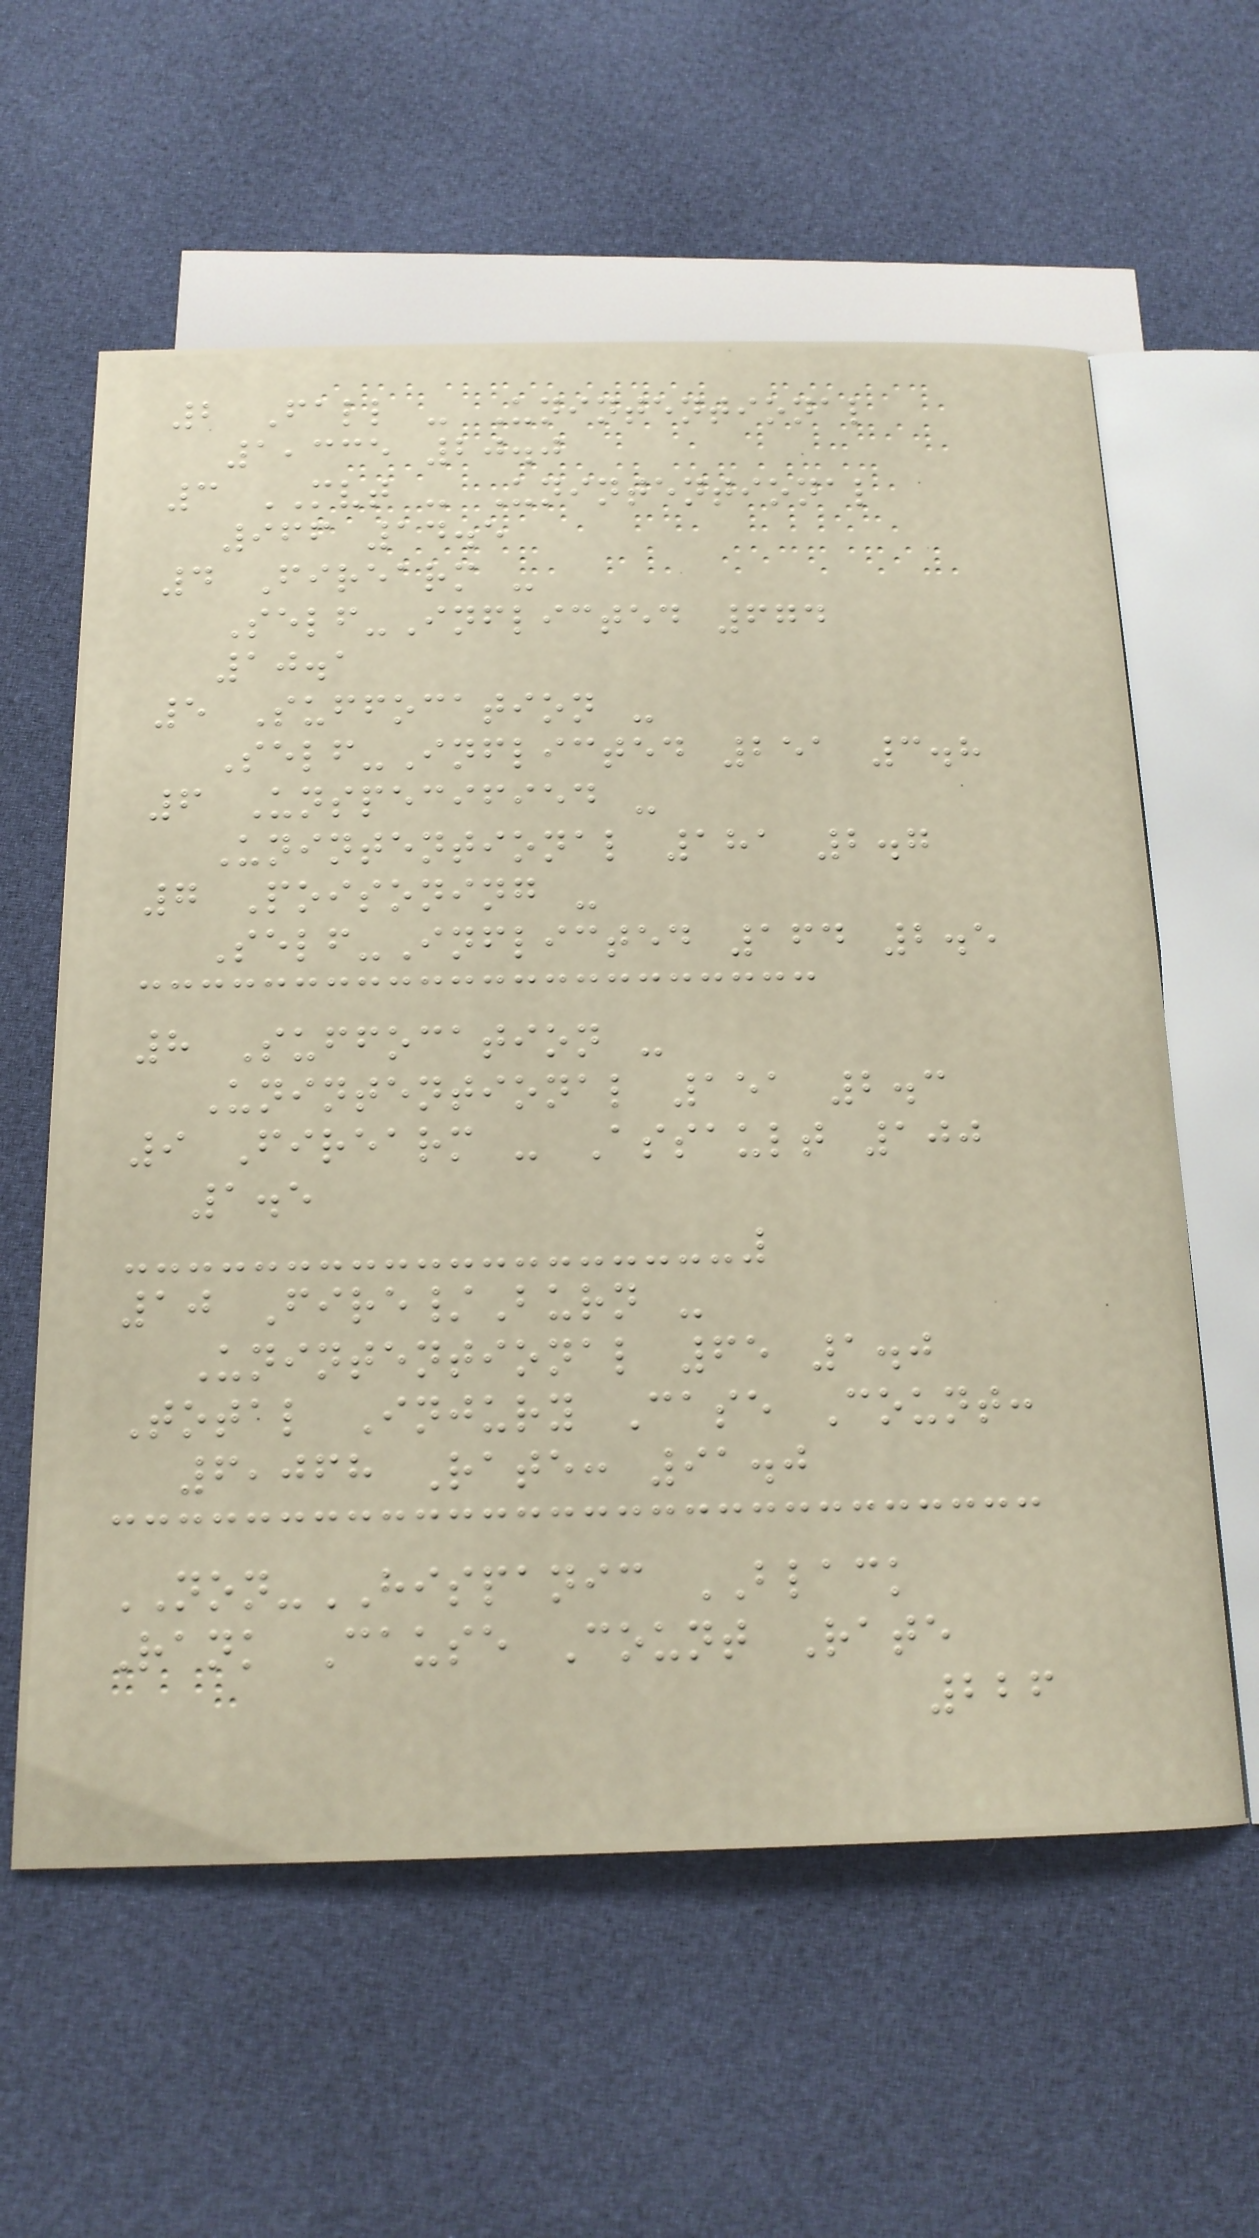2 Fall - Unintentional
1,335 20.0
3 MVT - Unintentional
966 14.5
4 Firearm -
Self-Inflicted 674
10.1
5 Suffocation -
Self-Inflicted 251 3.8
6 Unspecified -
Unintentional 181 2.7
7 Poisoning -
Self-Inflicted 164 2.5
8 Suffocation -
Unintentional 151 2.3
9 Firearm - Assault 100
1.5
10 Fire/Burn -
Unintentional 65 1.0
Total Injury Case Count:
6,068 Rate: 91.0
NON-HISPANIC BLACK
Rank Cause Count Rate
226
